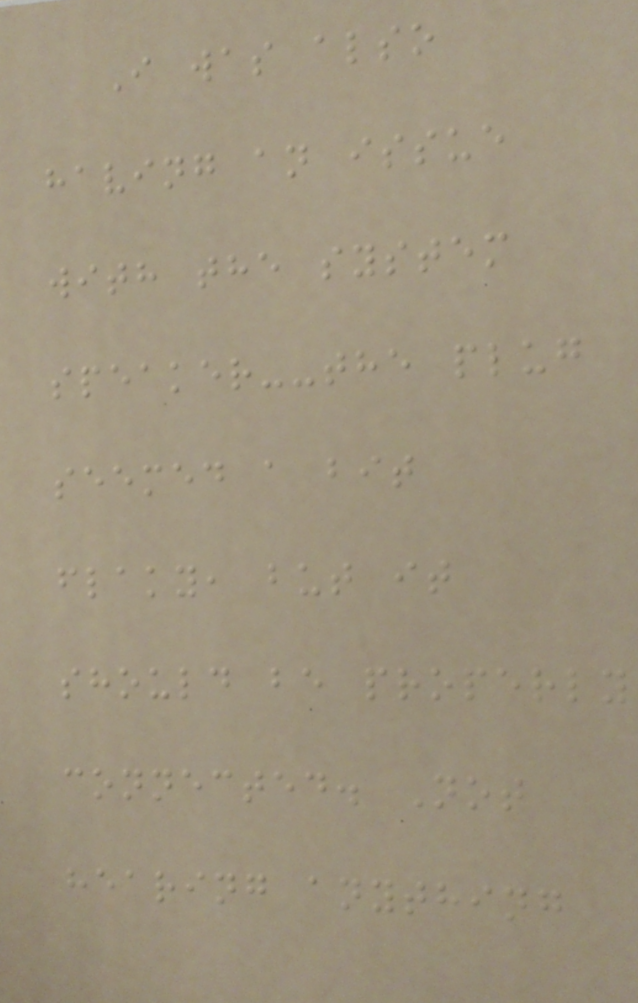I was also
having an issue
with the system
speaker--the plug
seemed a bit
flaky, but it
should be properly
connected. Not
hearing anything
